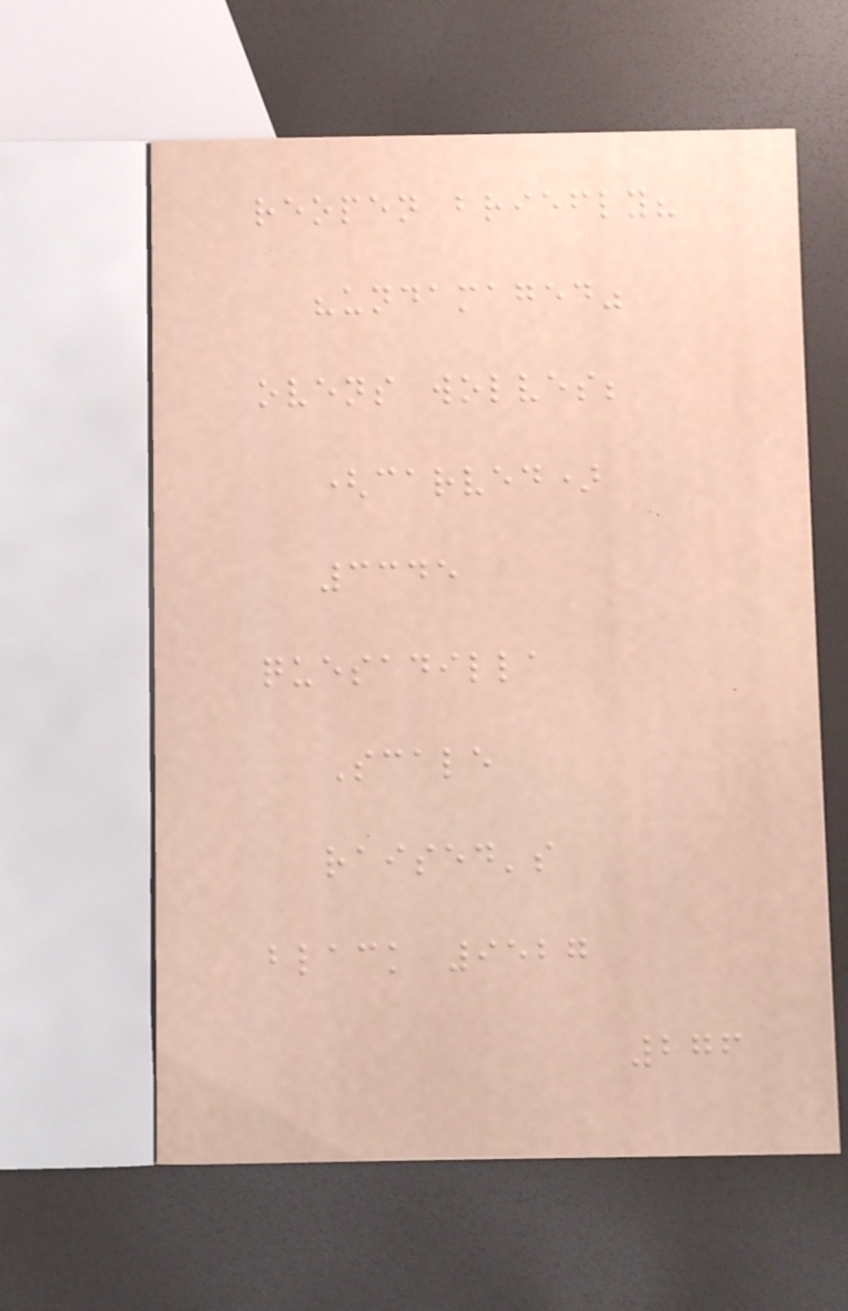reopen briefly?
"undamaged"
ovens wolves;
(carved)
3345
quesadilla
Scale
raised's
black 9527
276
